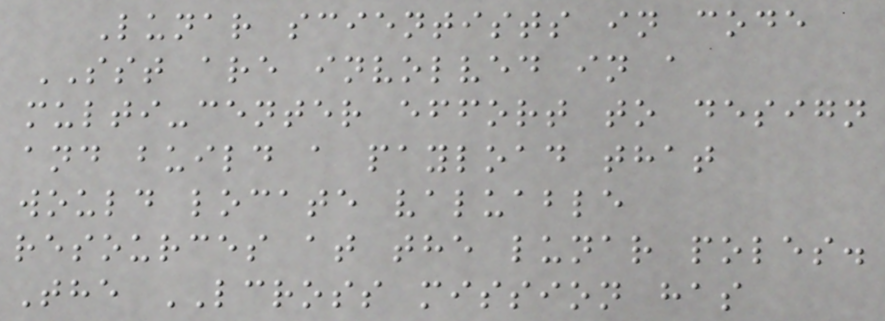Lunar scientists in code
SST are involved in a
multi-center effort to design
and build a payload that
would locate valuable
resources at the lunar poles.
The LCROSS mission has
